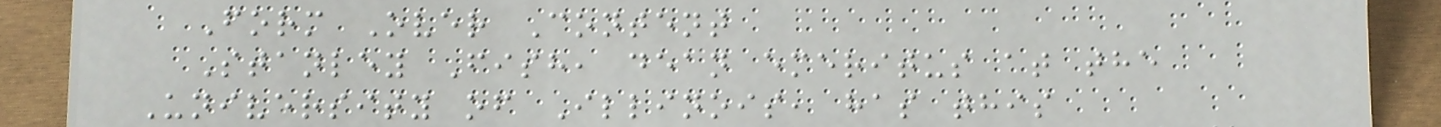Form Over Content
Stanley Fish, dean emeritus at the
University of Illinois, has this
